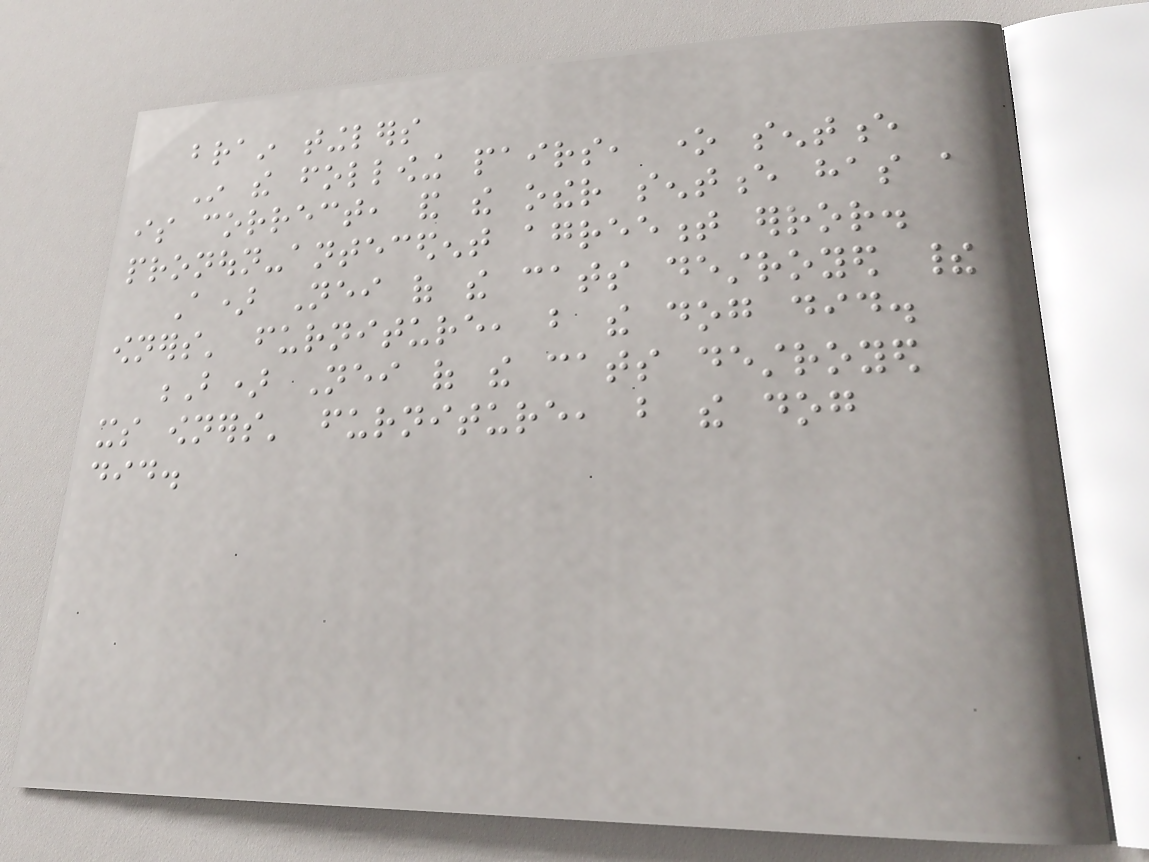brain tinglers
In the following pairs, one sentence
is correct, and the other sentence has a
pronoun-antecedent agreement error.
A) Neither of the cats destroyed their
owners' furniture, but the dog did.
B) Neither of the cats destroyed
its owners' furniture, but the dog
did.
